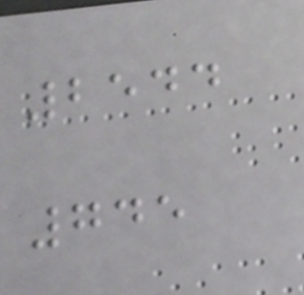2544
745
